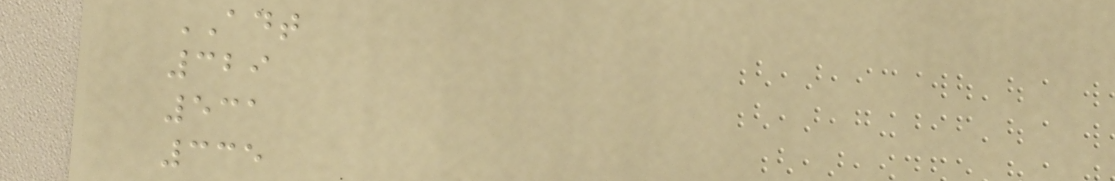ADT
329
531
335
